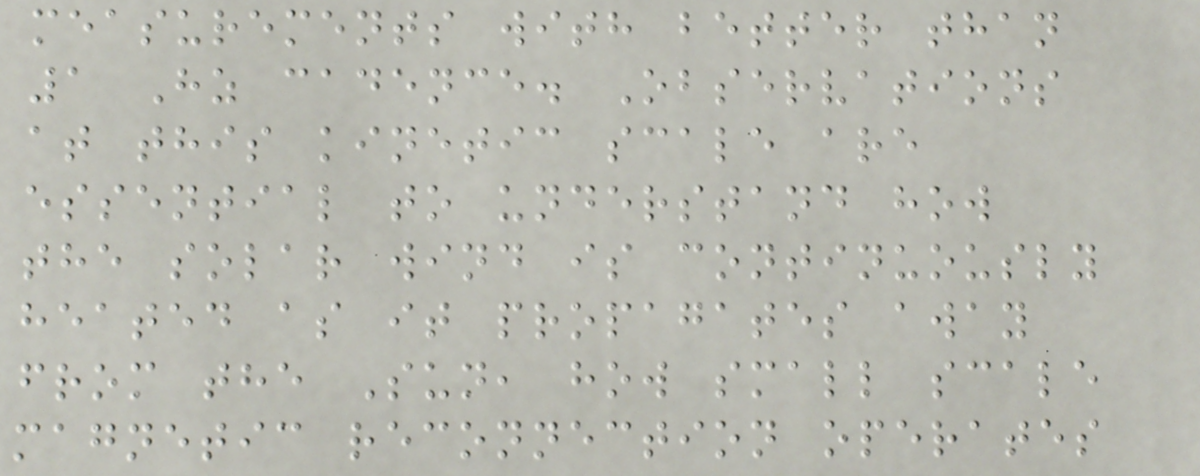measurements with better than
1 Hz cadence. Observations
at this kinetic scale are
essential to understand how
the solar wind is continuously
heated as it propagates away
from the Sun, how small scale
magnetic reconnection operates
